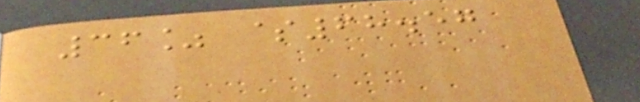36% $68.57
